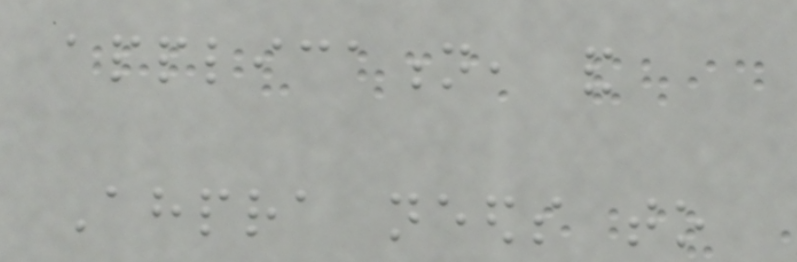application, and
Ahpra needs to
